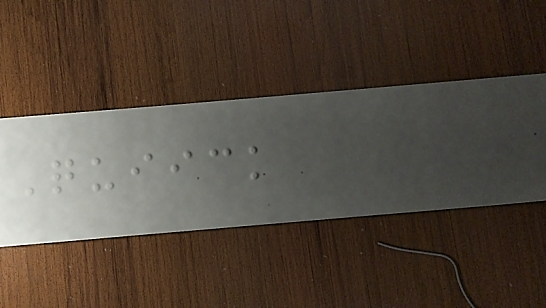Quiick
